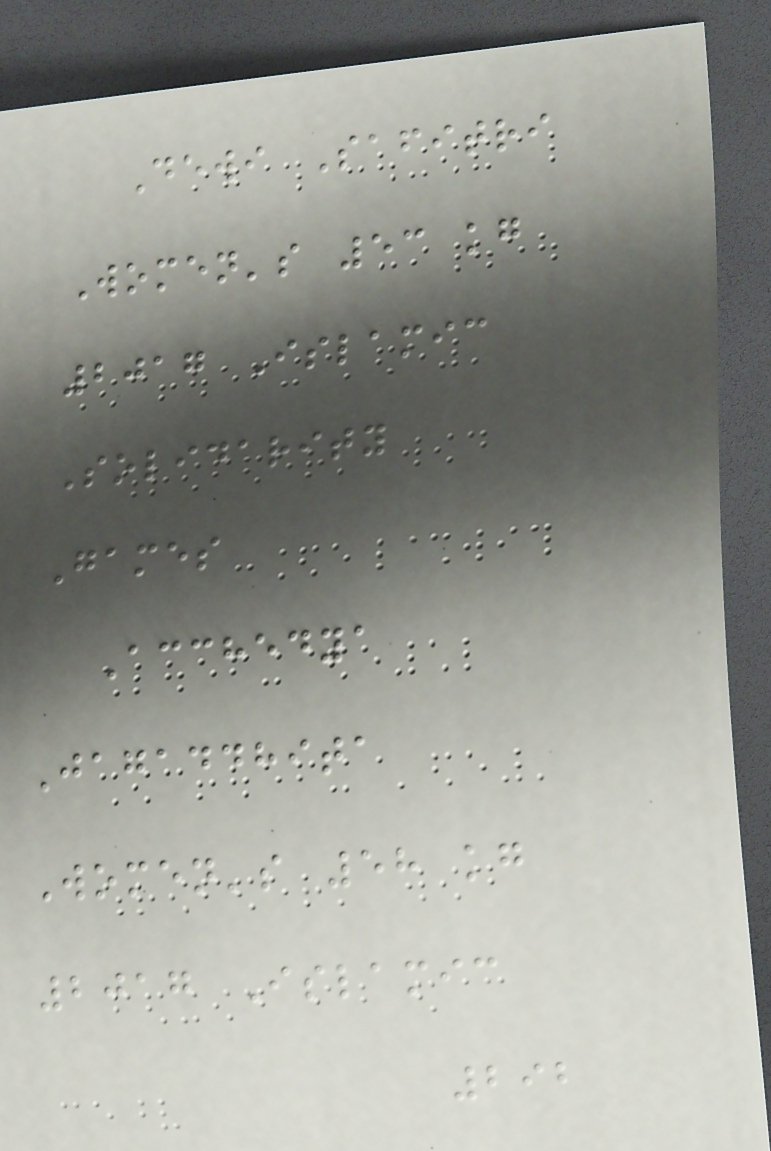Dewi Safitri
Women's 53 kg
2017 Islamic
Solidarity
Games
Acchedya
Jagaddhita
Women's 58 kg
2017 Islamic
292
